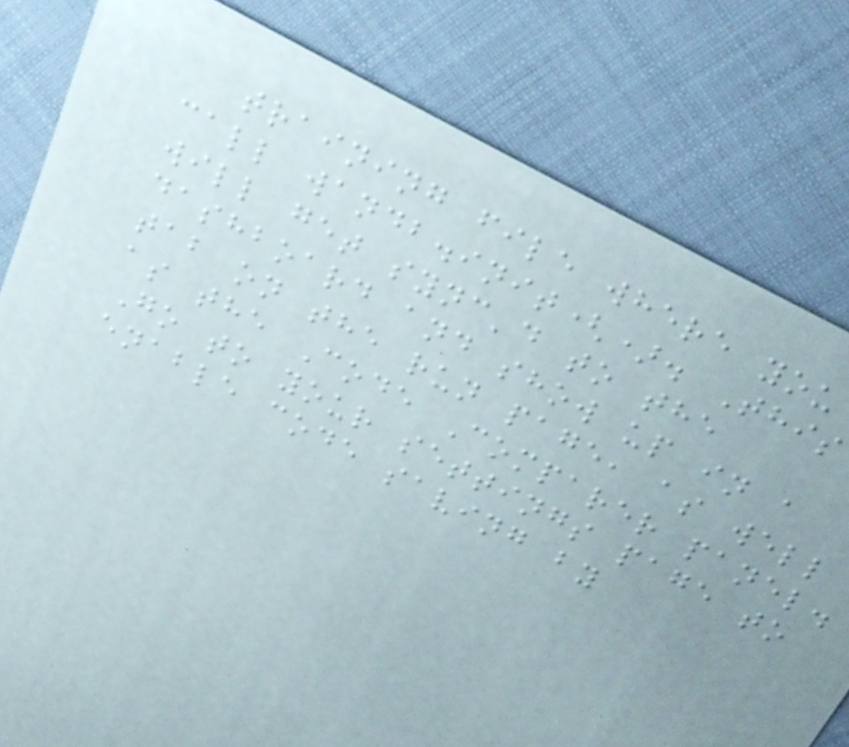training file where you
call wandb.init(). This
will get sync'd to the
dashboard and show up in a
tab on the run page, as well
as the Code Comparer panel.
Go to your settings page to
enable code saving by
